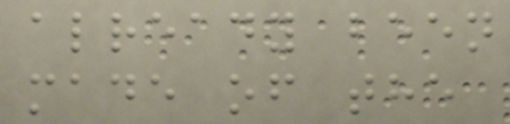already been
made of the
